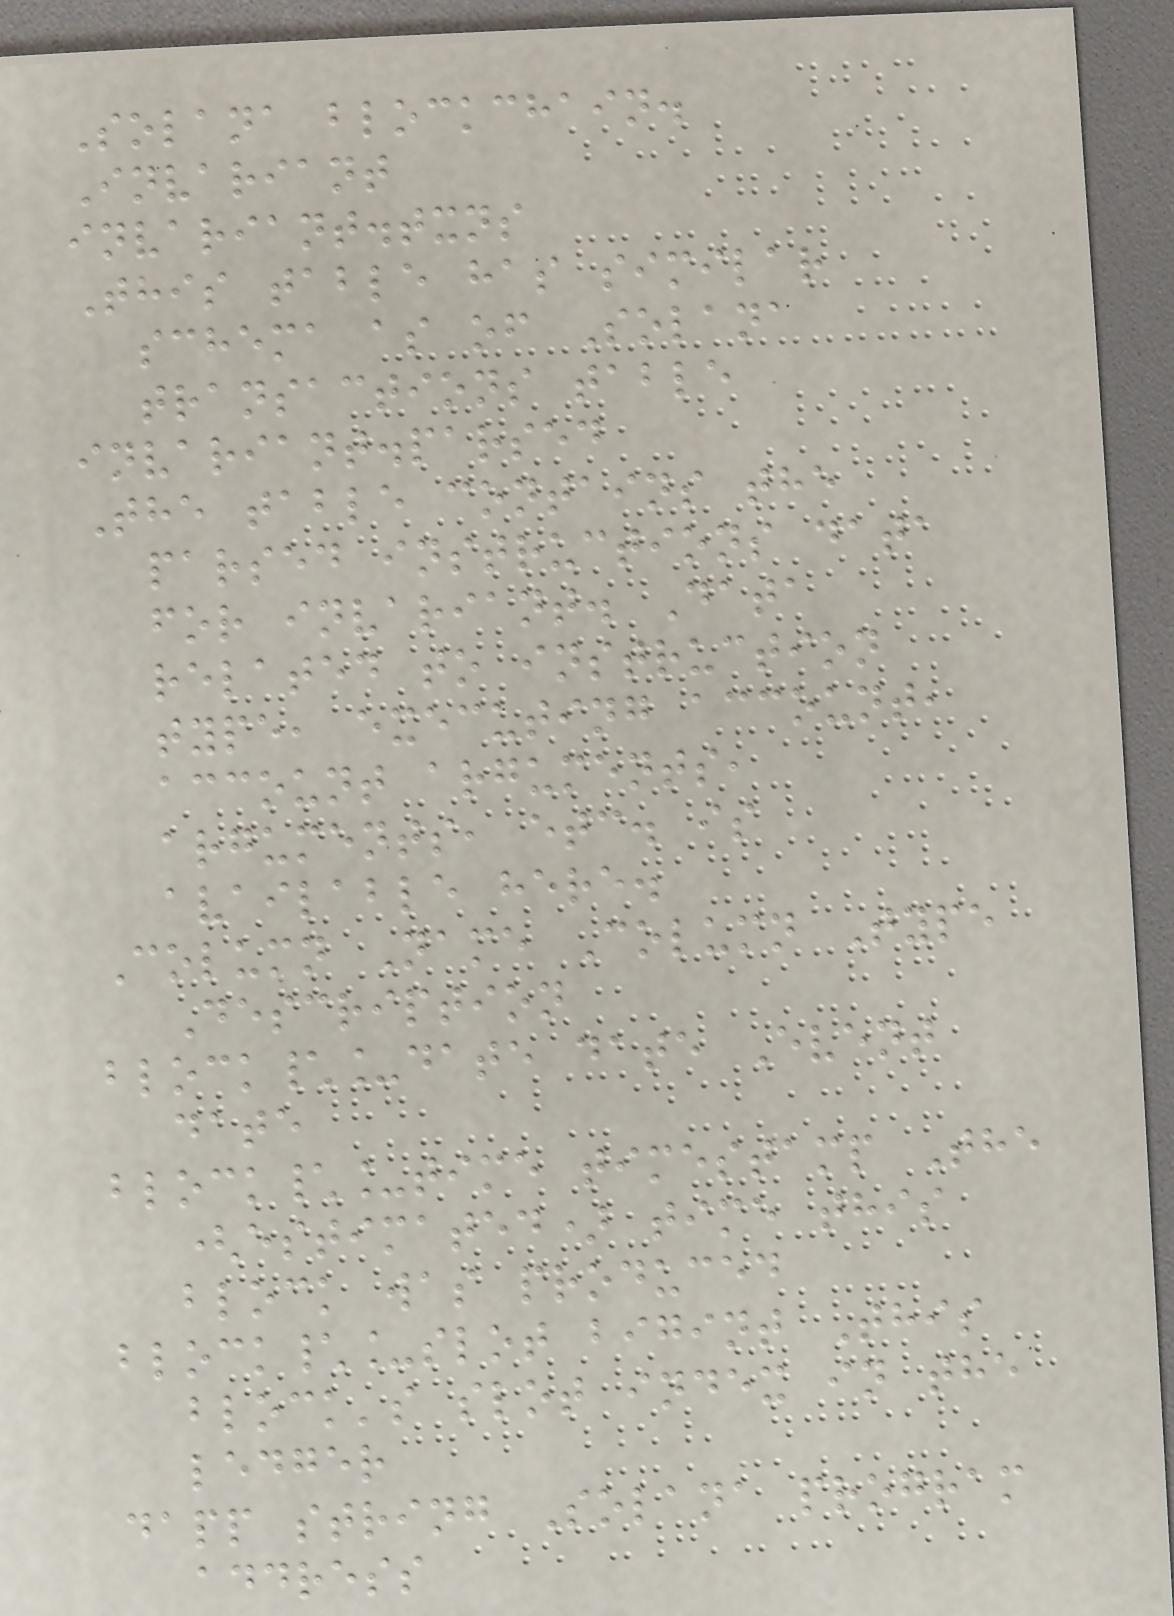Solana blockchain.
Invariant
invariant.txns
This table has similar
schema as of Solana
transactions table
invariant.parsed
The table contains the
parsed instructions data
for invariant. Data
related to instruction
type, executing account,
account arguments,
arguments, etc. is
available here.
Column Name Column Type
Description
block\_date date Event
date
block\_time timestamp The
(estimated) time this
block was produced
block\_slot bigint This
block's slot index in the
ledger
dapp string Solana program
address
